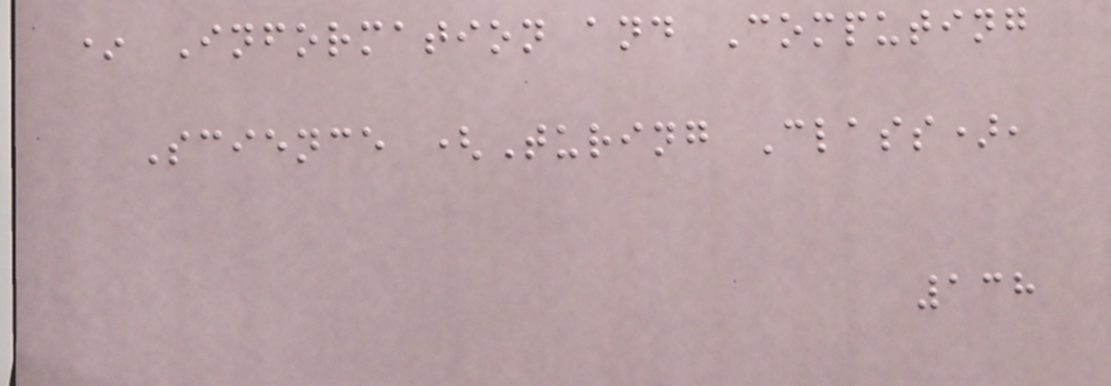* Information and Computing
Science (Turing Class),
138
